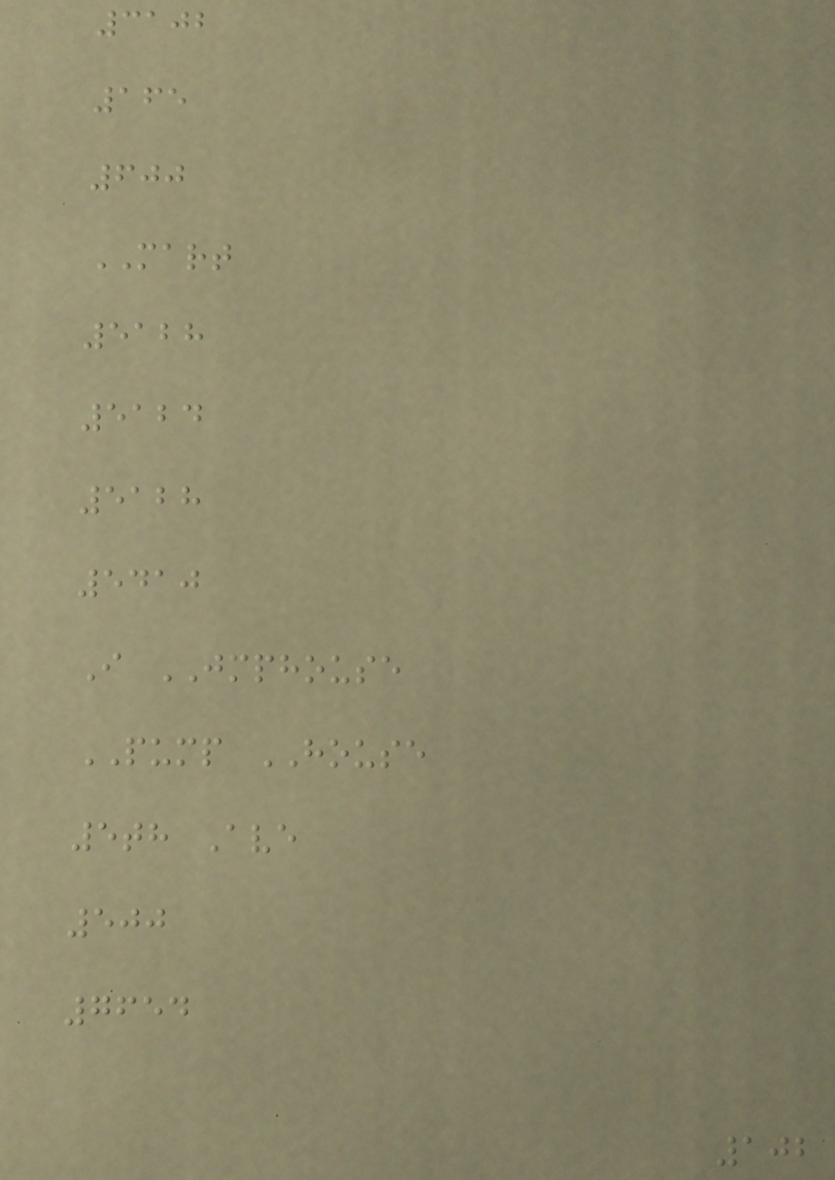3102
165
600
MART
5128
5124
5128
5410
I JMPHOUSE
PUMP HOUSE
5th Ave
500
7654
102
